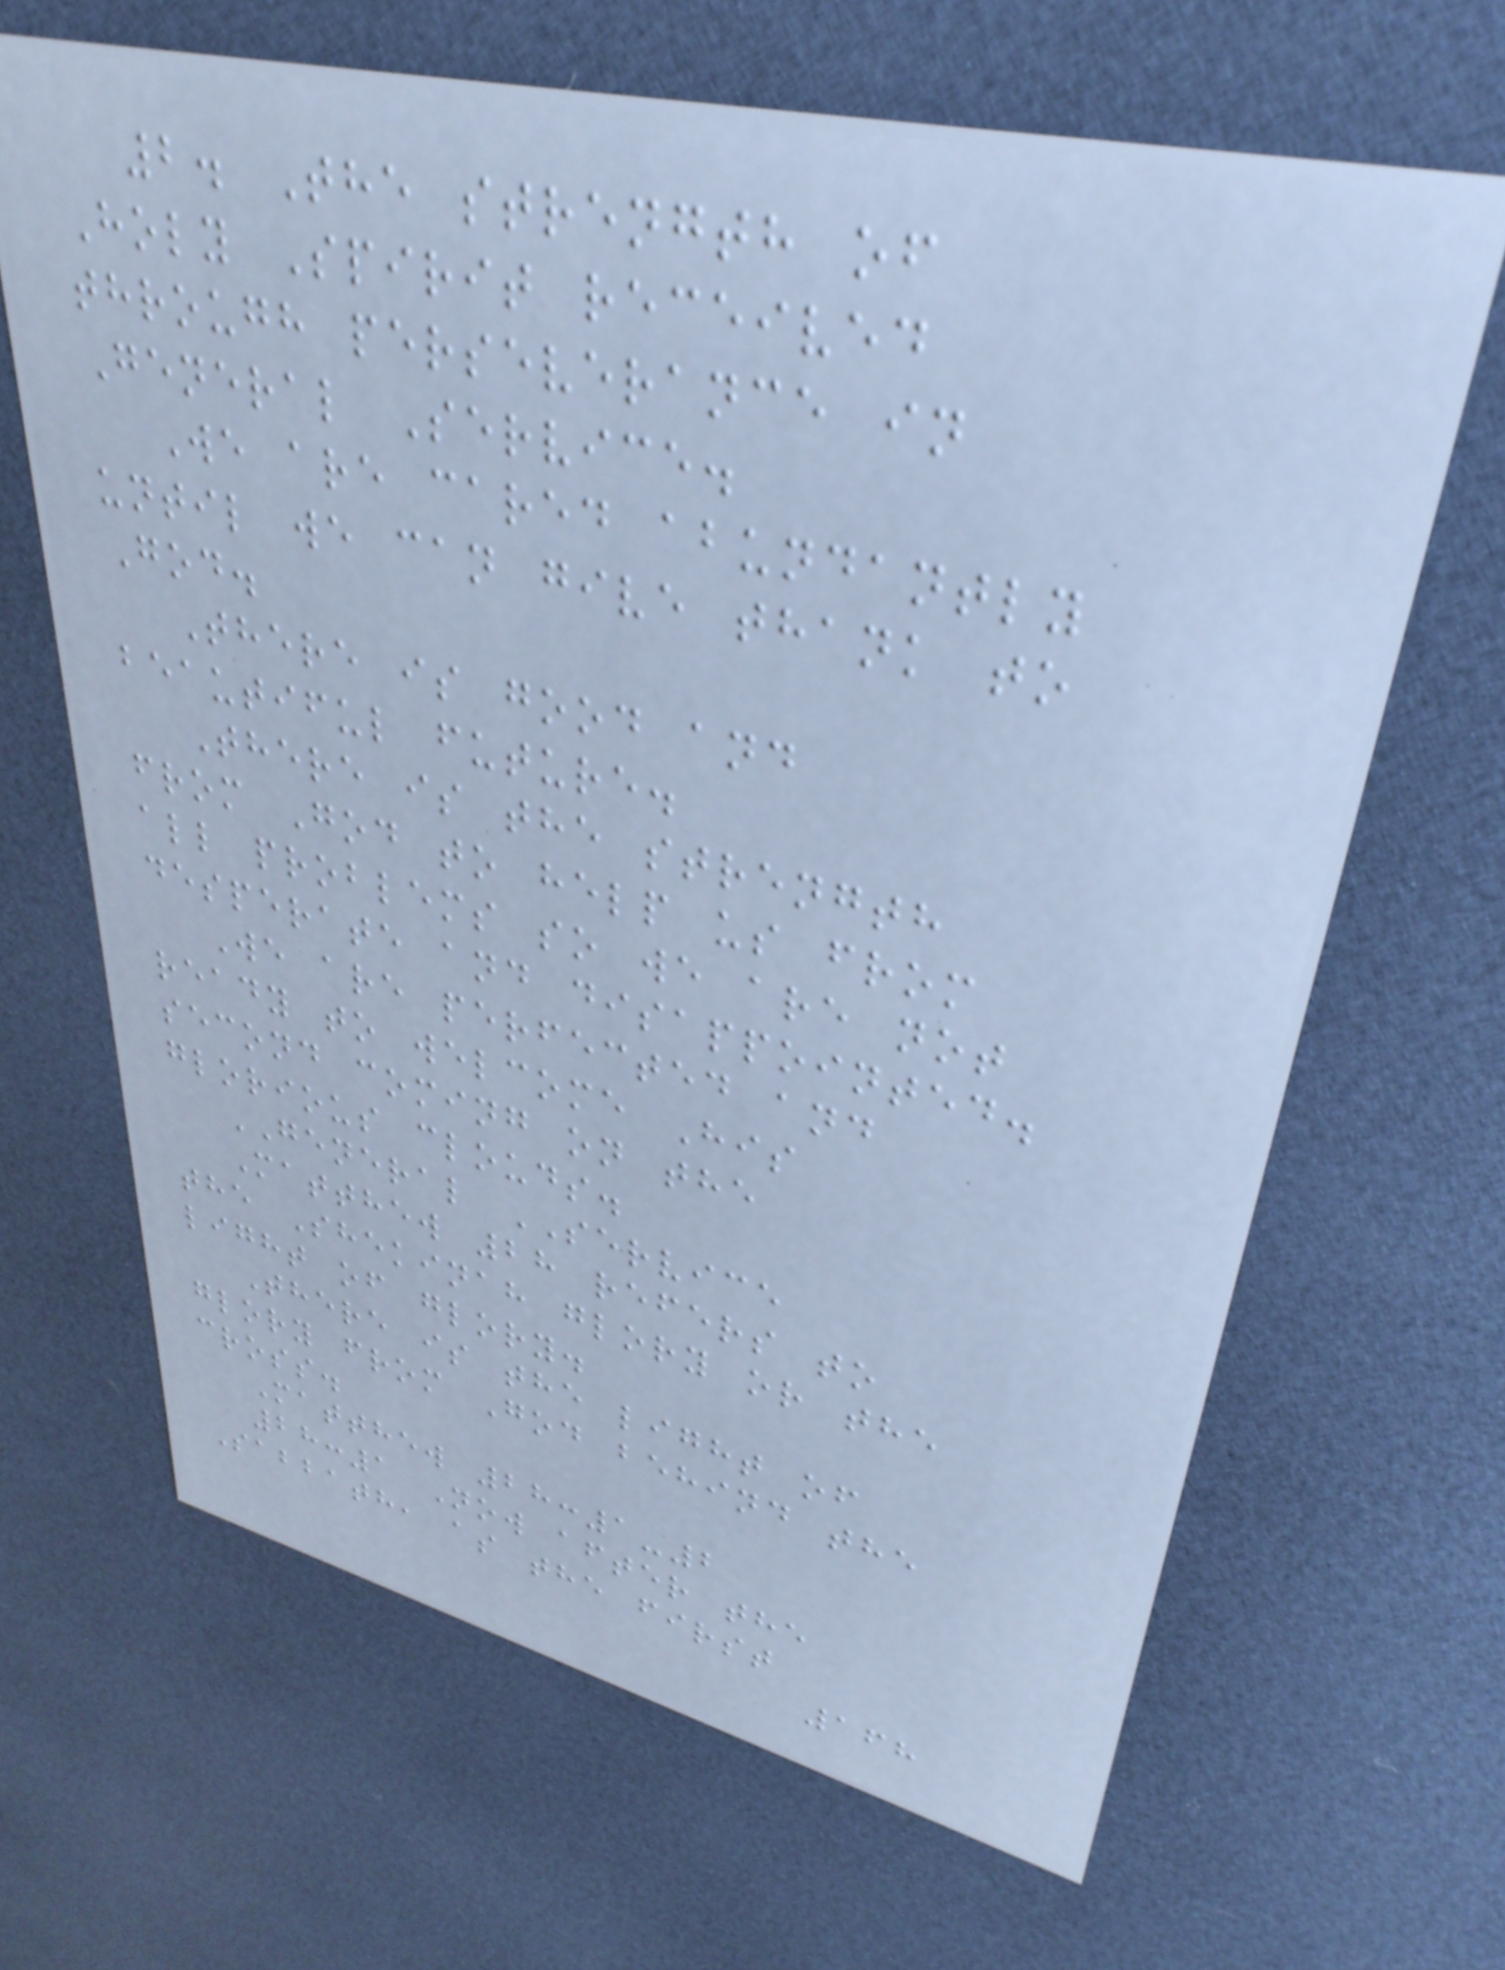2. The strength of
Holy Spirit received
through perseverance in
General Service.
We are cared abundantly
until we can give thank to
God.
There is good and
beautiful future.
There is the strength
from God to help us from
all problems so we are not
desperate and disappointed.
We are perfected and
ready to welcome His
second coming on the
glorious clouds.
GENERAL SERVICE
Matthew 28 refers to
the Shekinah glory or the
light of glory.
There is the light of
glory from God behind the
cross.
Matthew 28:1-2
28:1 Now after the
Sabbath, as the first
168
